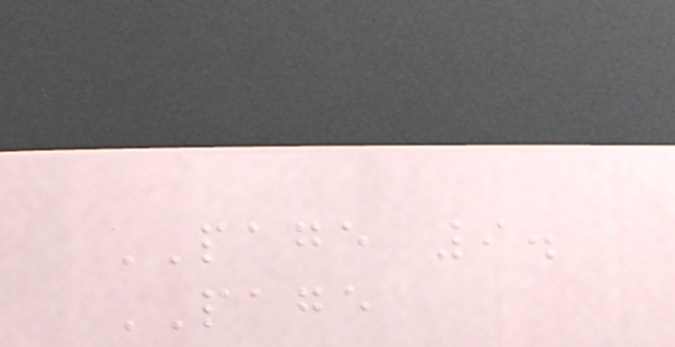PAGE 9.
PAGE
